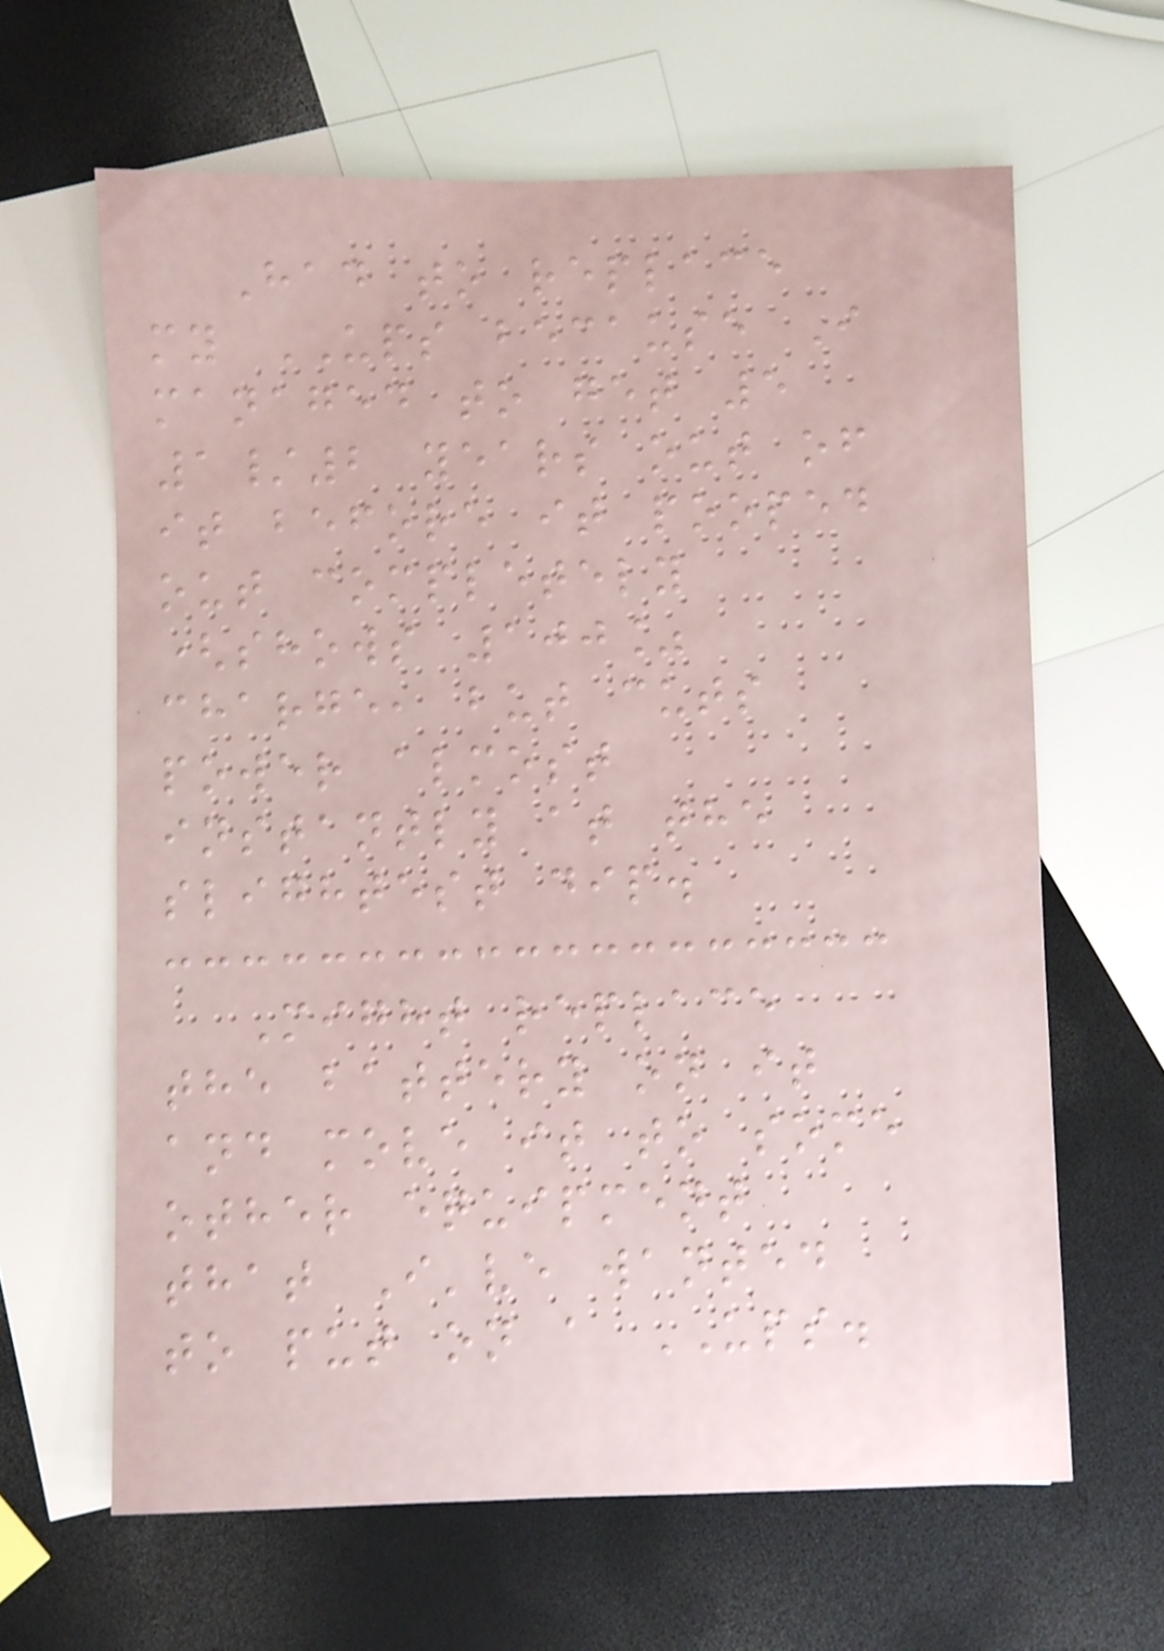Had to replace
my UPS because I
managed to get 5
1/2 years out of
it before it pooped
out completely
(shows 100%
charge, but cuts
power almost
instantly at the
slightest dip.
Might replace
the battery on it
and move it to some
other equipment
that I've wanted
to put on a UPS.
